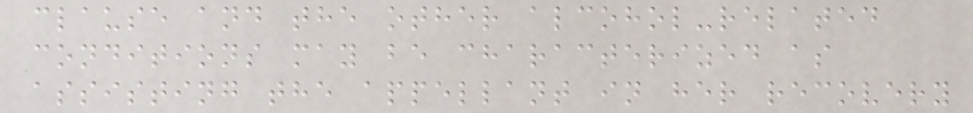clause and the other alcohol-related
conditions may be characterized as
assisting the appellant in her recovery
